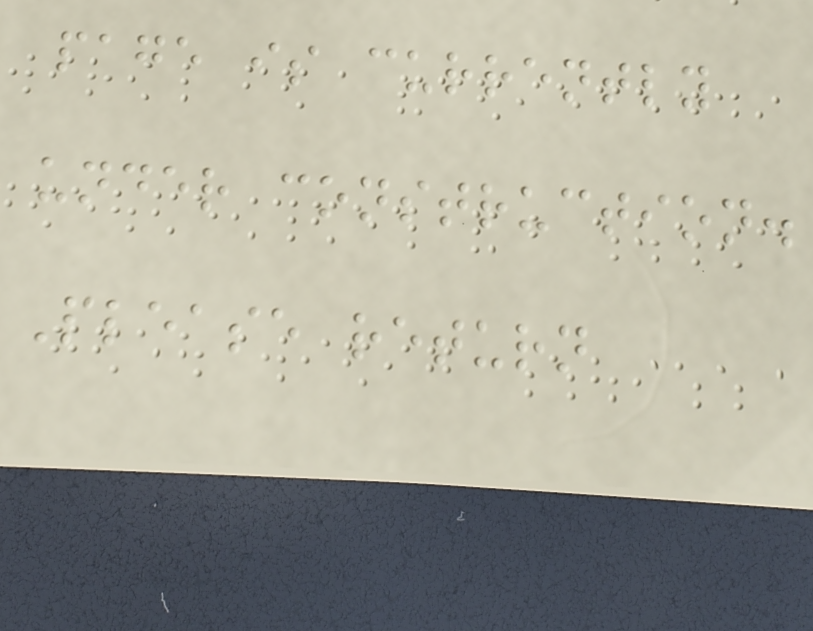page is currently
under construction.
Please return
